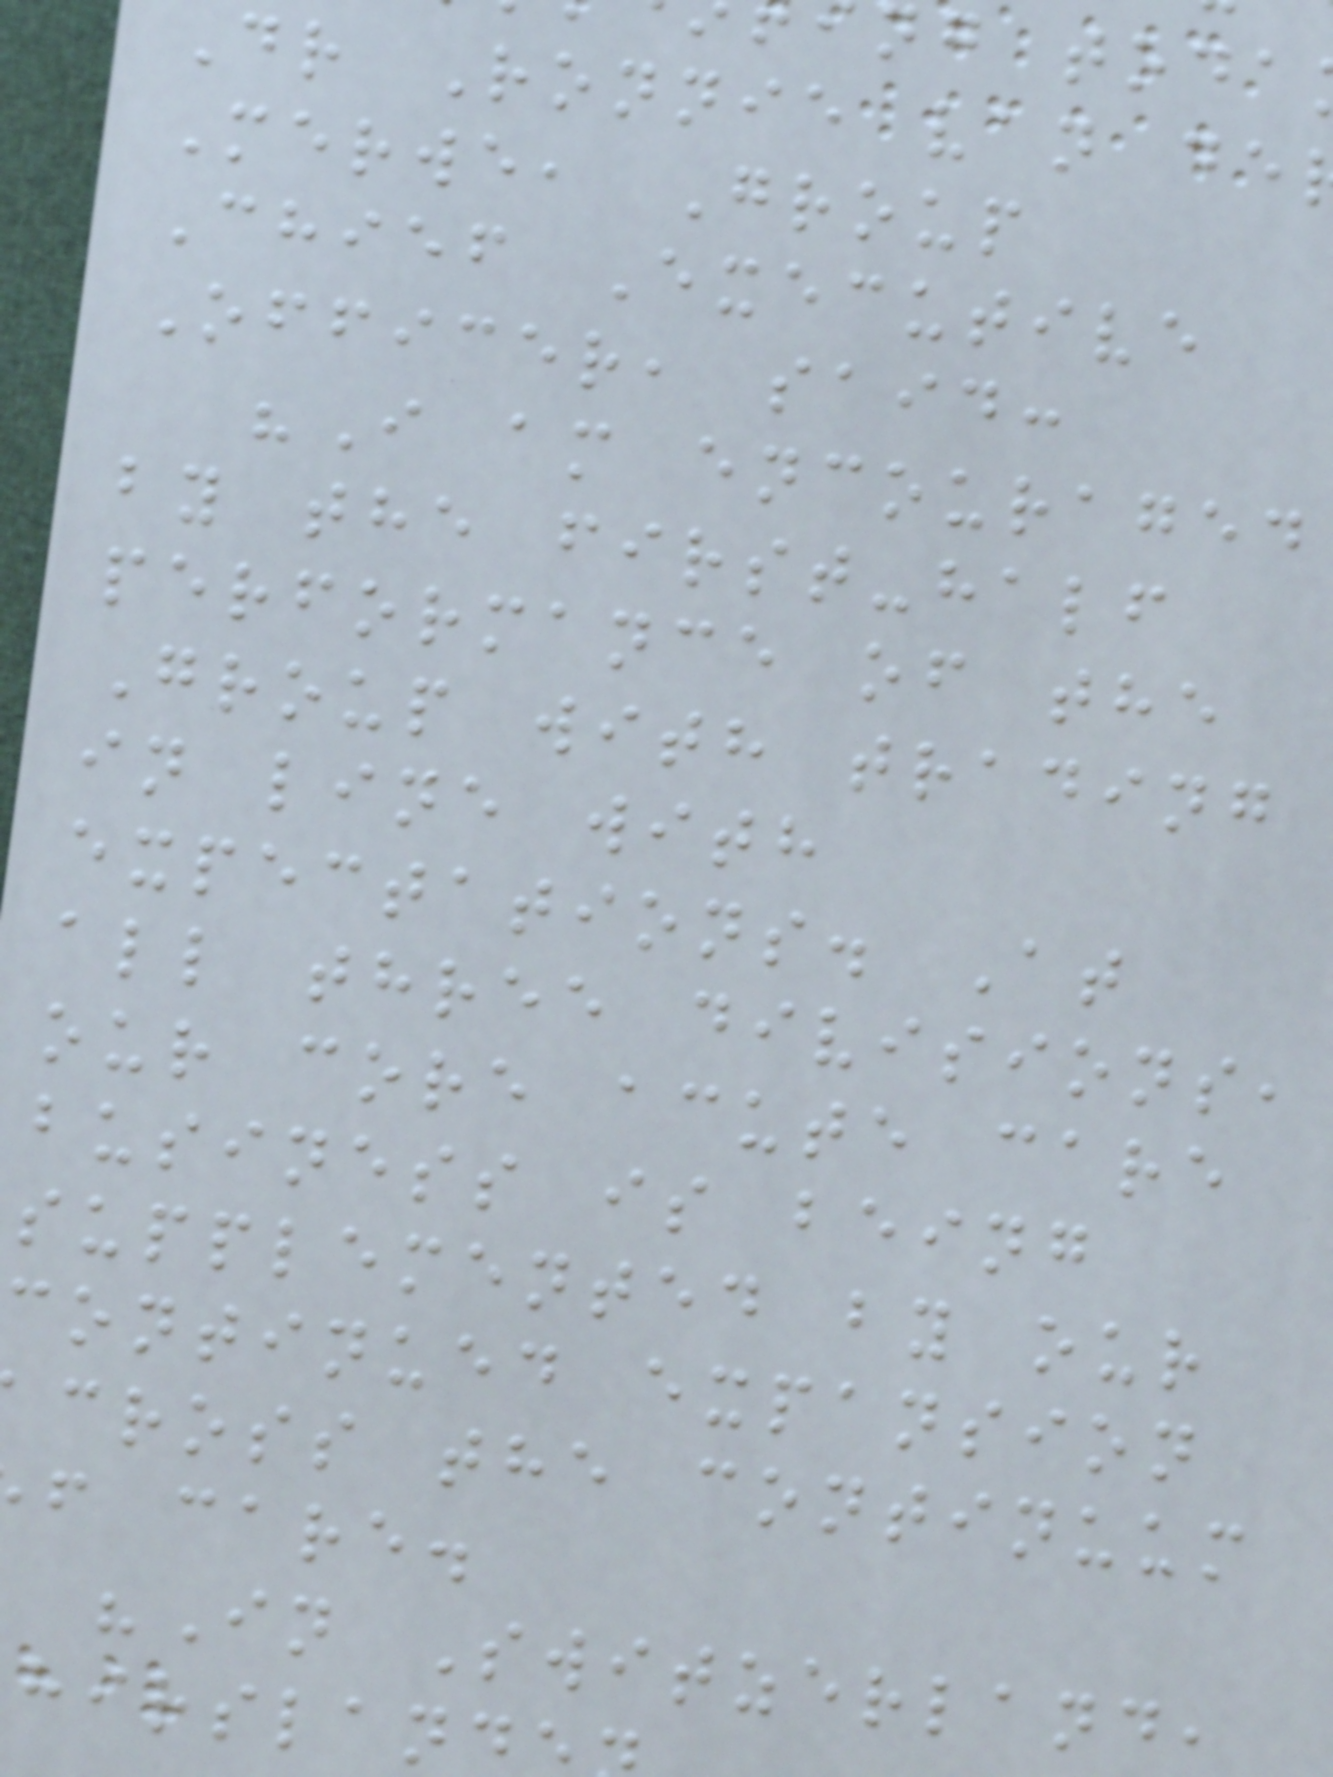ng toda
Dr Ronnie van de
Merwe, Group
Chief Executive
Officer, said:
"I am encouraged
by the first-half
performance of the
Group with trading
in line with
expectations. At
all three divisions,
our core acute care
business is being
supplemented by our
continued expansion
cross the continuum
f care.
"In Switzerland,
